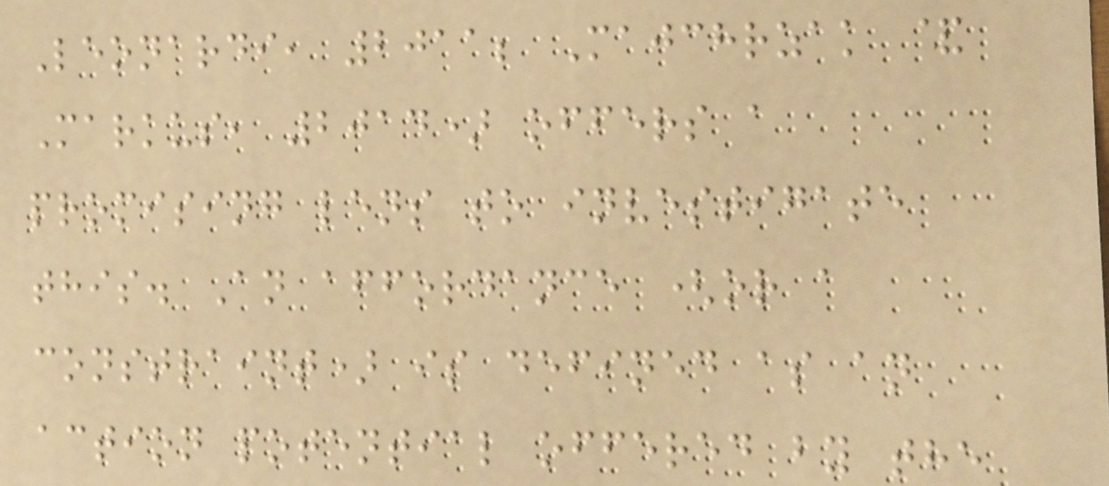Leonardi, 2011; Majchrzak &
Markus, 2014) offers a
promising lens to investigate
this. An affordance (or a
constraint) is defined as an
action potential offered by the
